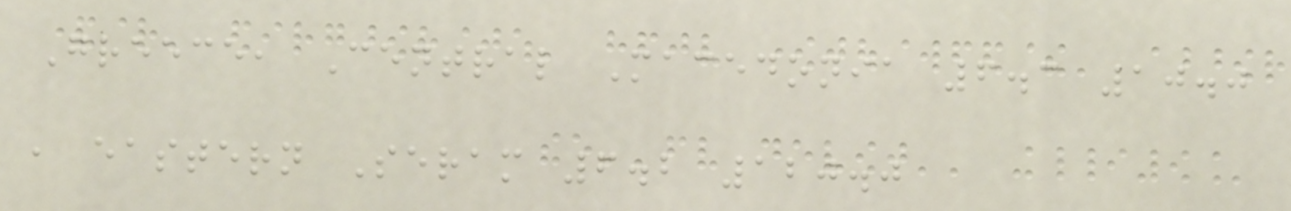Greece, Central Macedonia 6.3 10.0
, eastern Seram 6.2 120.0
